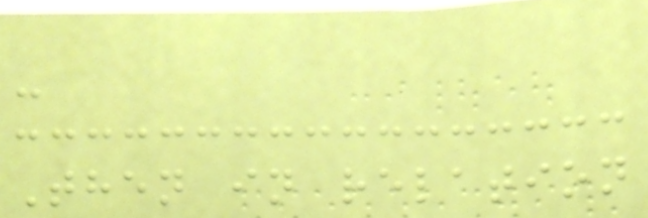-
Then in relation
